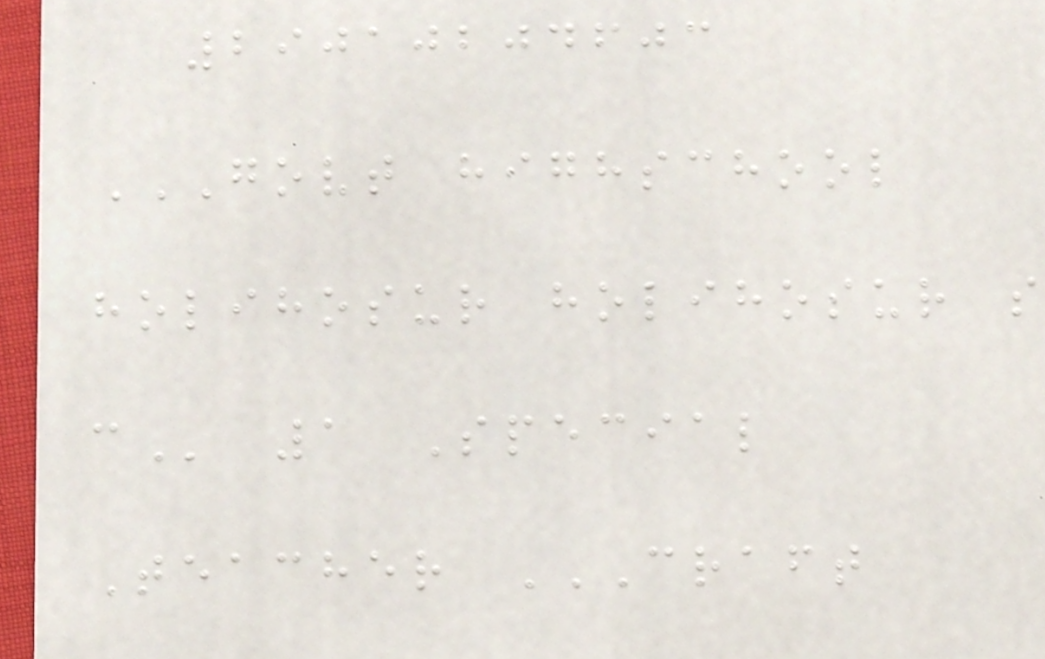29010204603
GOVT HIGHSCHOOL
HOLIHOSUR HOLIHOSUR S
C 1 Special
Teacher CRAFT
